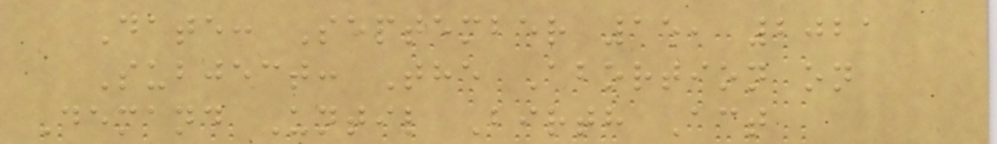Date: September 15, 2021
Subject: The Abortion on
Demand Until Birth Act
